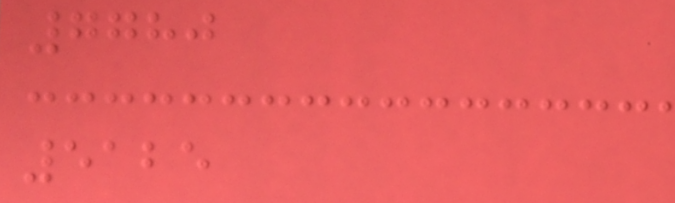7780
5125
